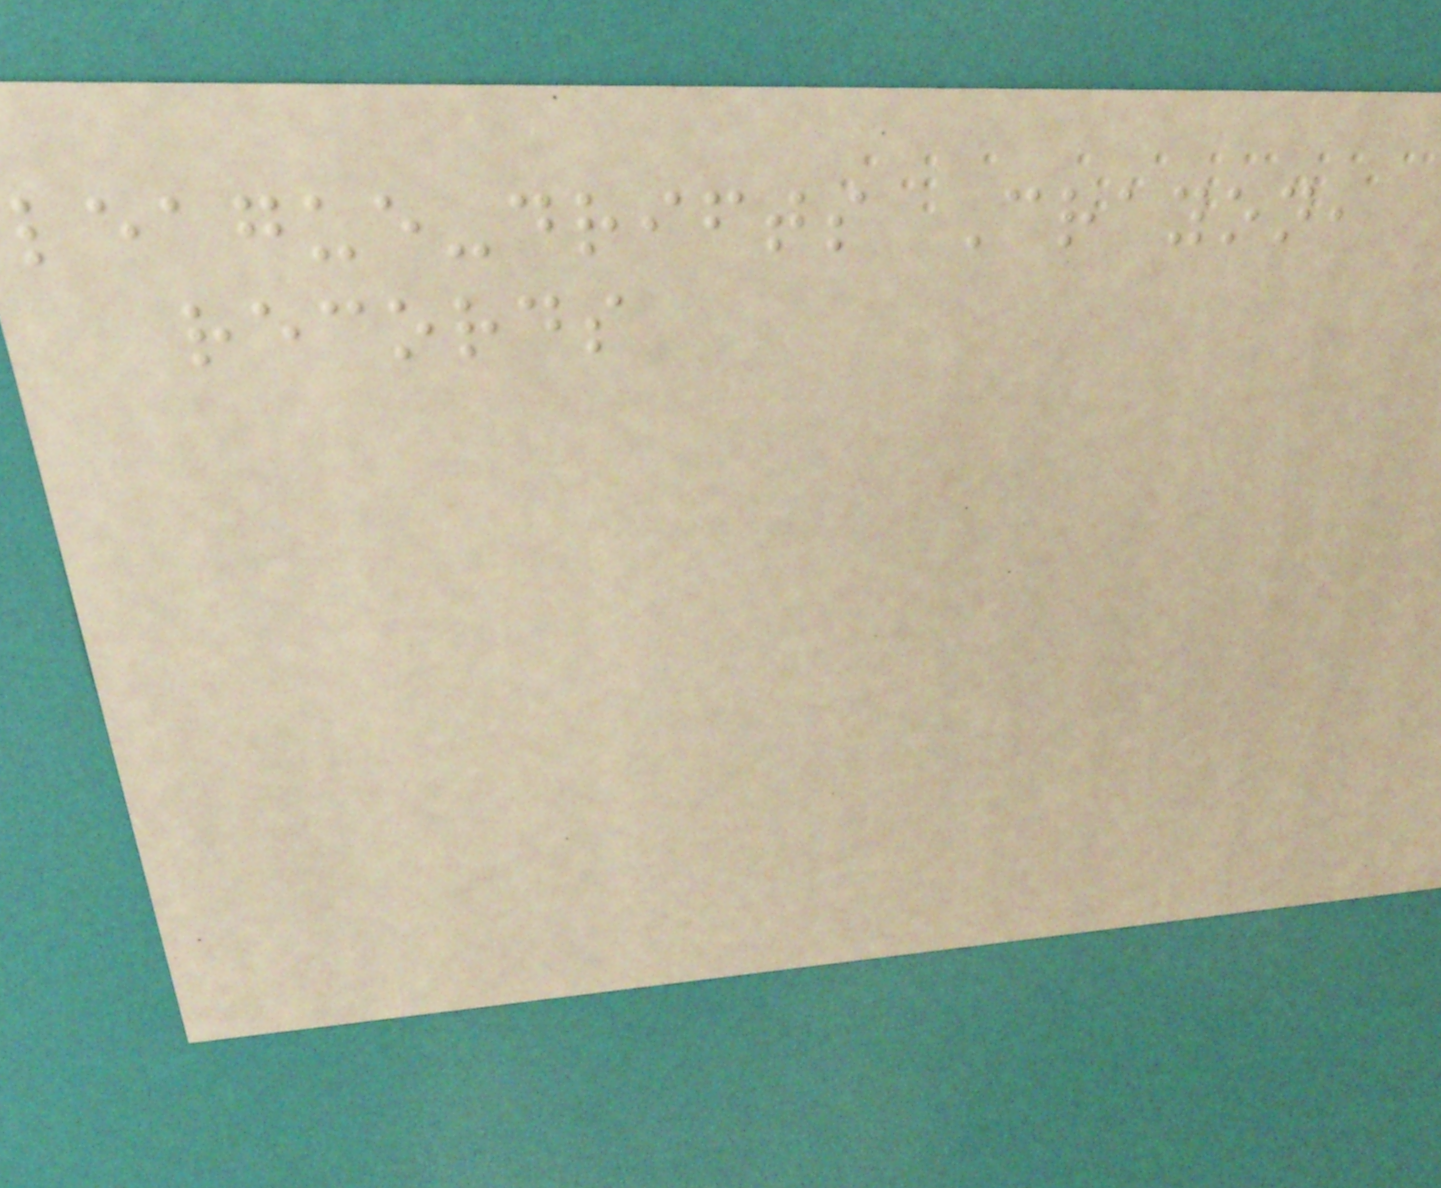league-drifts Crayon,
records
